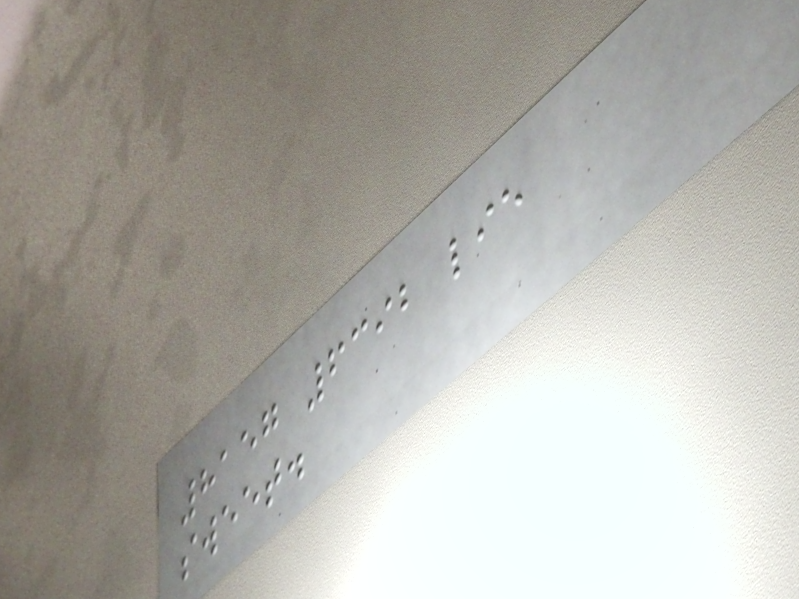8157 6392 lie
sweet.
